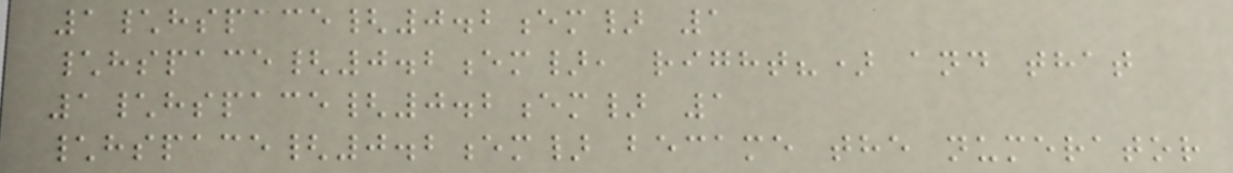1\hspace{0.2em} 1
\hspace{0.2em}, right?) and that
1\hspace{0.2em} 1
\hspace{0.2em} became the numerator
